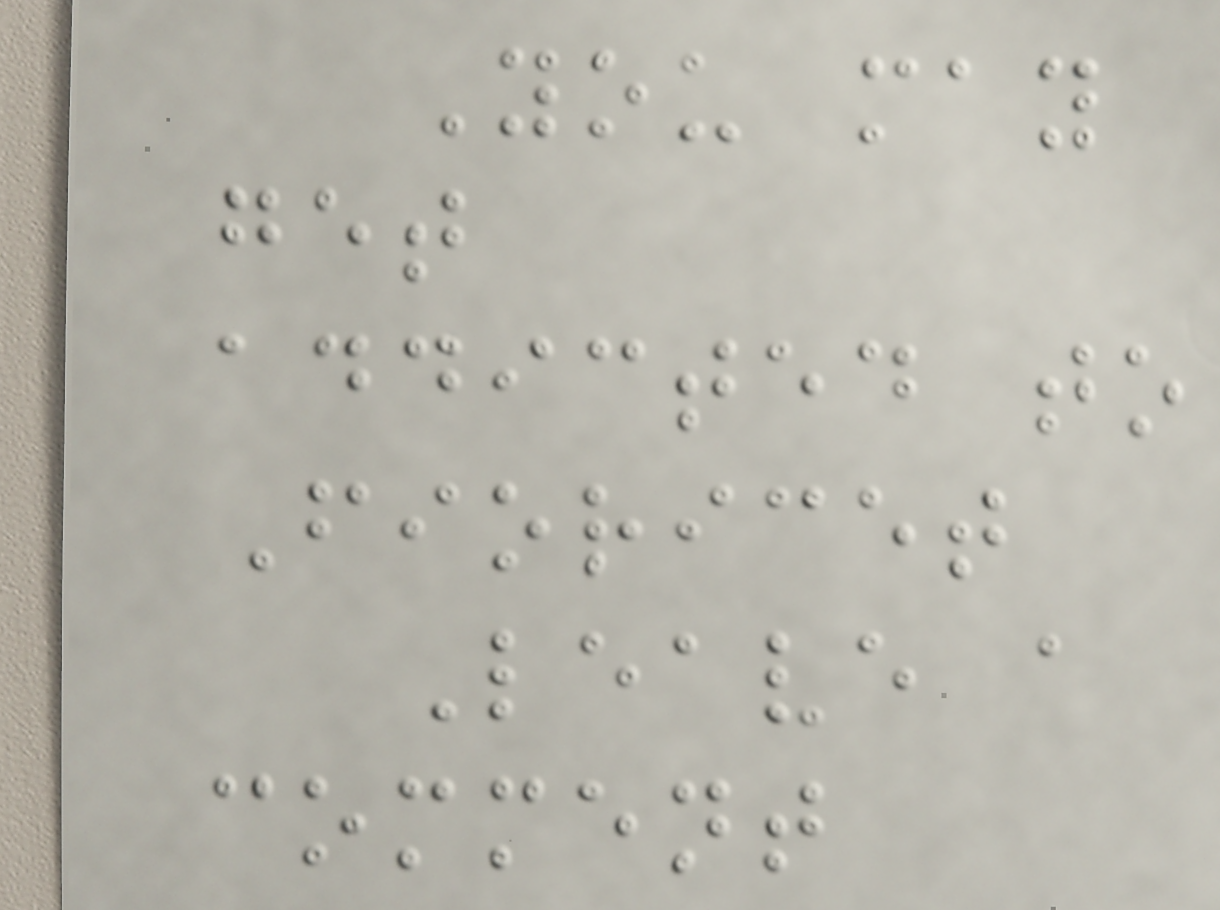You may
get
addicted to
Fioricet
Leave a
comment
